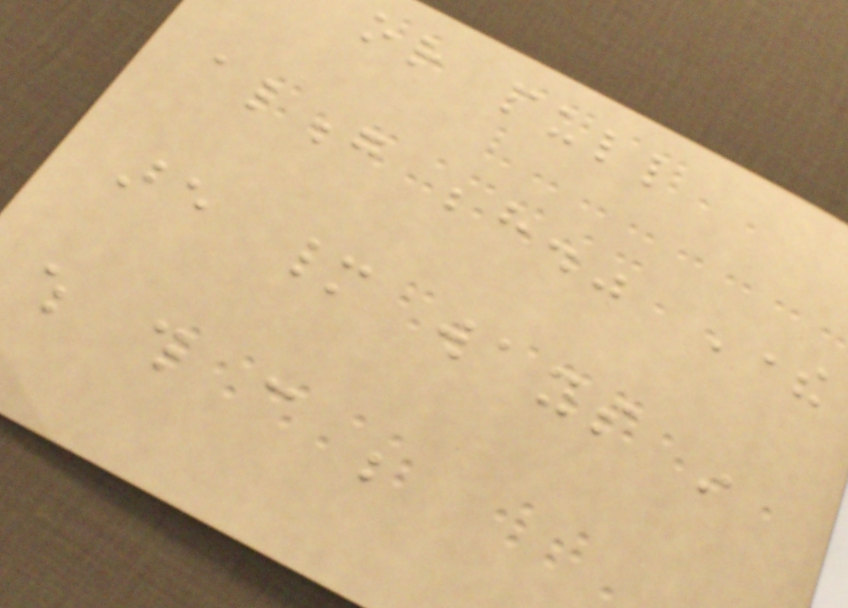or pull
along behind." There
are many ways in
which this can be
